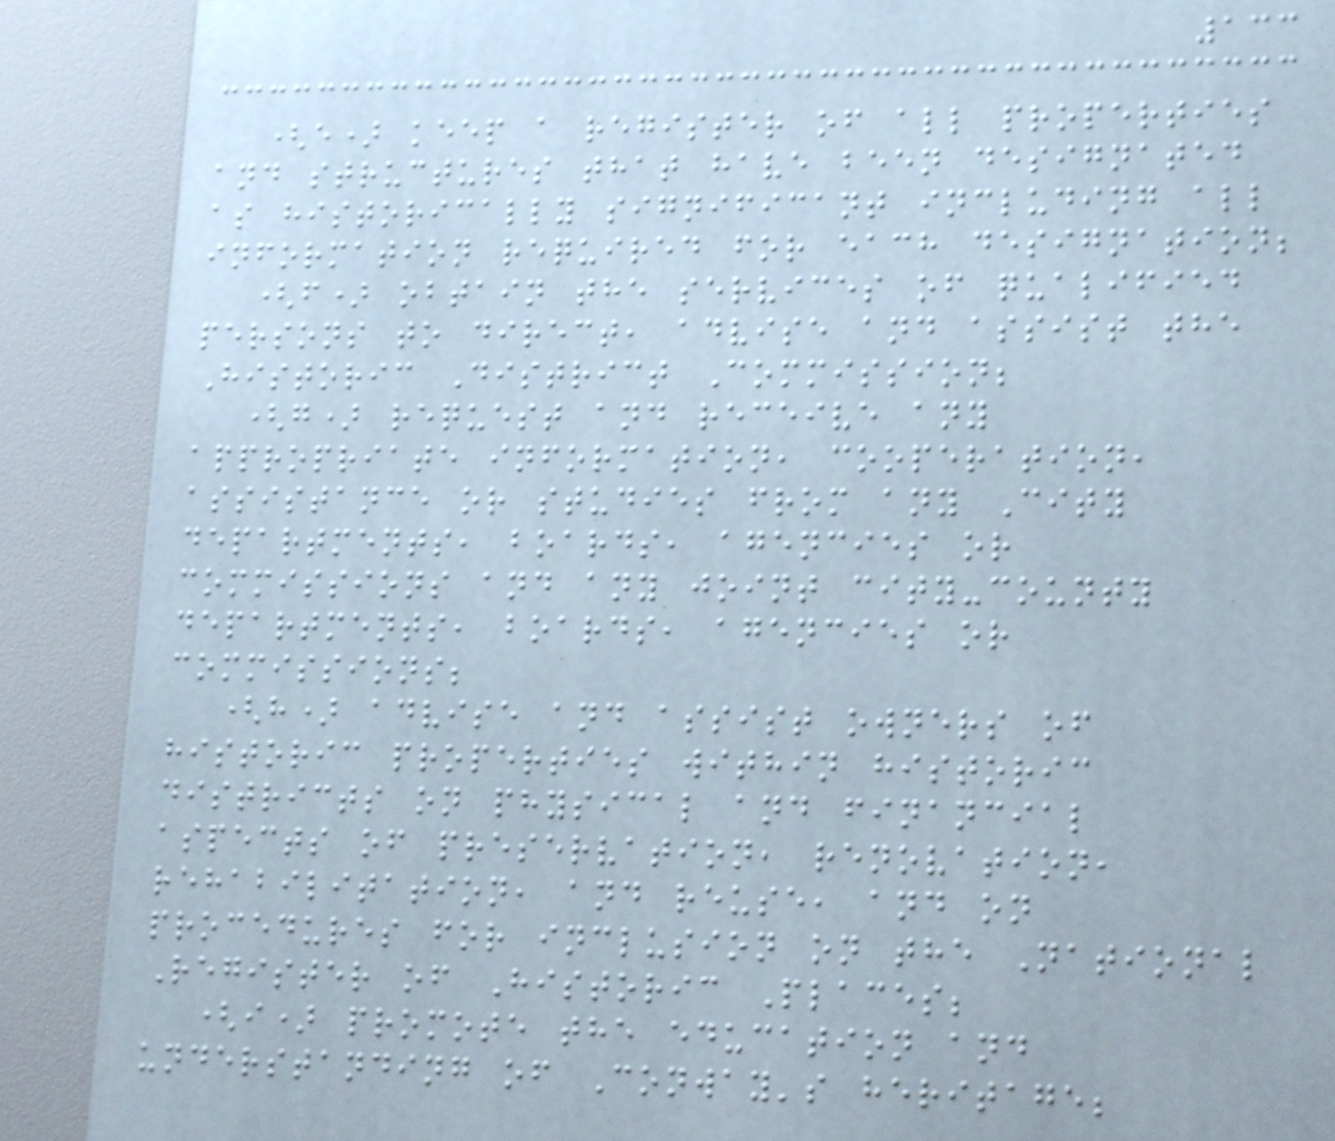133
(e) keep a register of all properties
and structures that have been designated
as historically significant including all
information required for each designation;
(f) obtain the services of qualified
persons to direct, advise and assist the
Historic District Commission;
(g) request and receive any
appropriate information, cooperation,
assistance or studies from any City
departments, boards, agencies or
commissions and any joint city-county
departments, boards, agencies or
commissions;
(h) advise and assist owners of
historic properties within historic
districts on physical and financial
aspects of preservation, renovation,
rehabilitation, and reuse, and on
procedures for inclusion on the National
Register of Historic Places;
(i) promote the education and
understanding of Conway's heritage;
